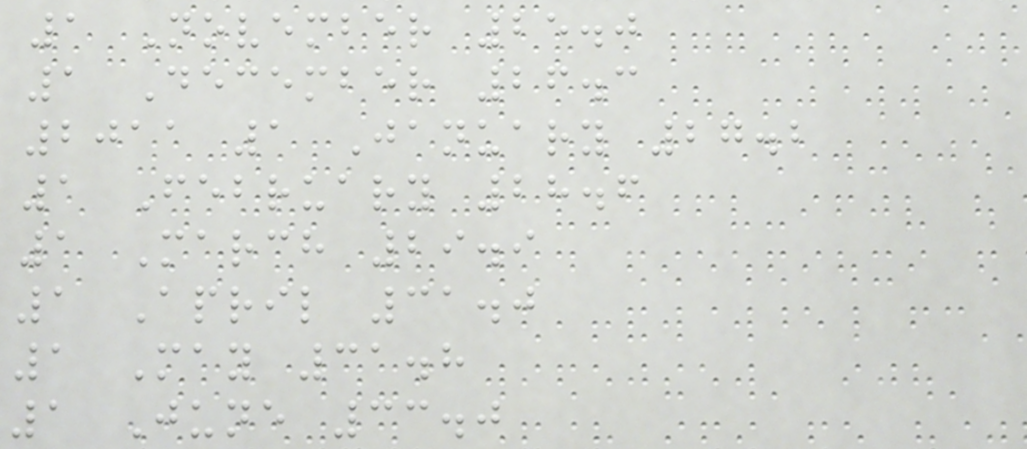1 November 25.0
1 December 26.3
2011 1 January 27.2
1 February 28.6
1 March 29.9
1 April 31.0
1 May 31.8
1 June 33.0
